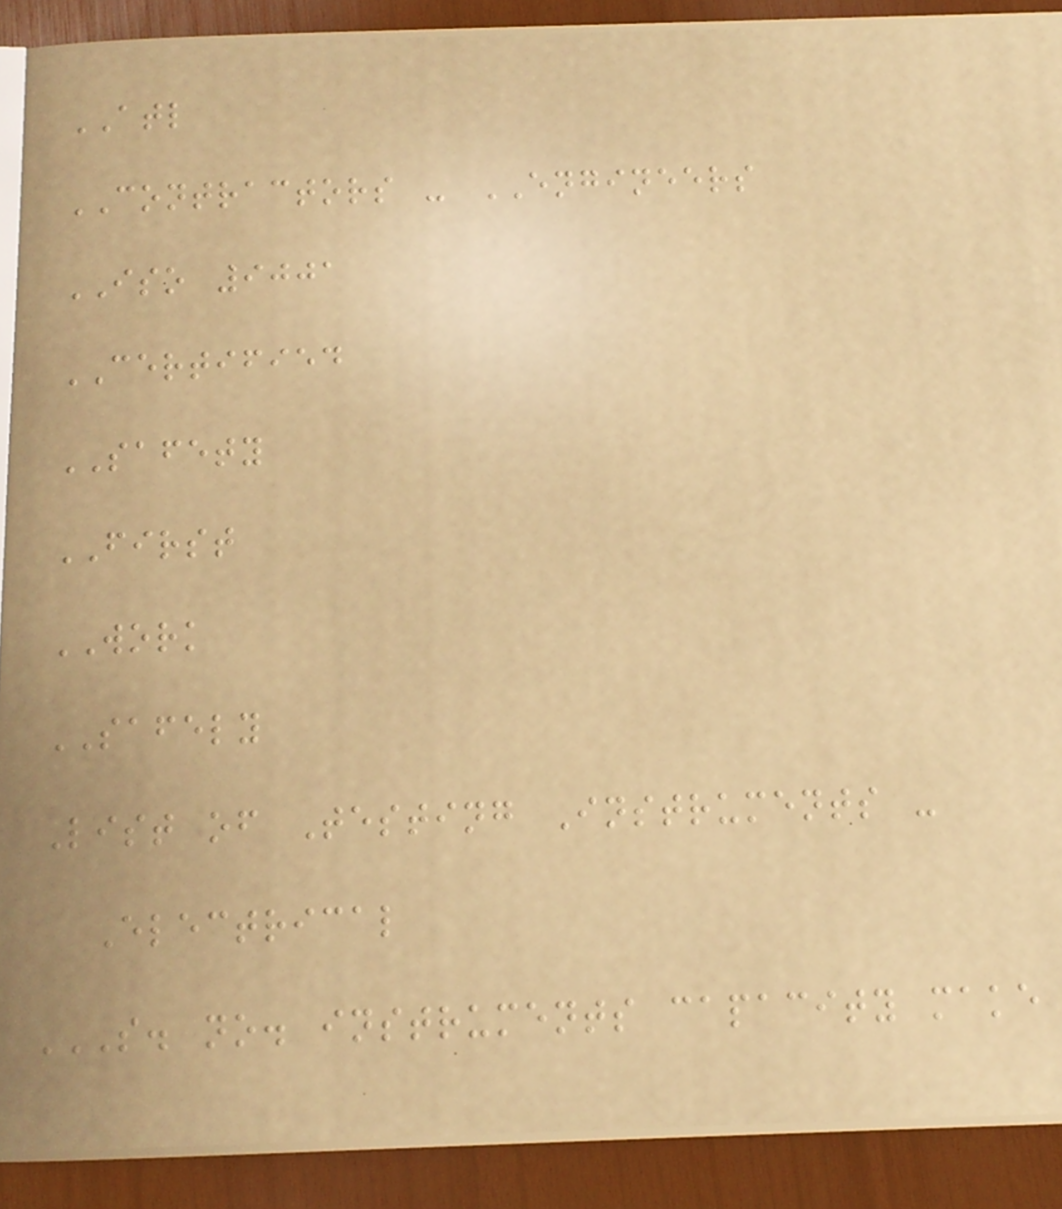ATL
CONTRACTORS - ENGINEERS
ISO 9001
CERTIFIED
SAFETY
FIRST
WORK
SAFELY
List of Testing Instruments -
Electrical
S. NO. INSTRUMENTS CAPACITY MAKE
